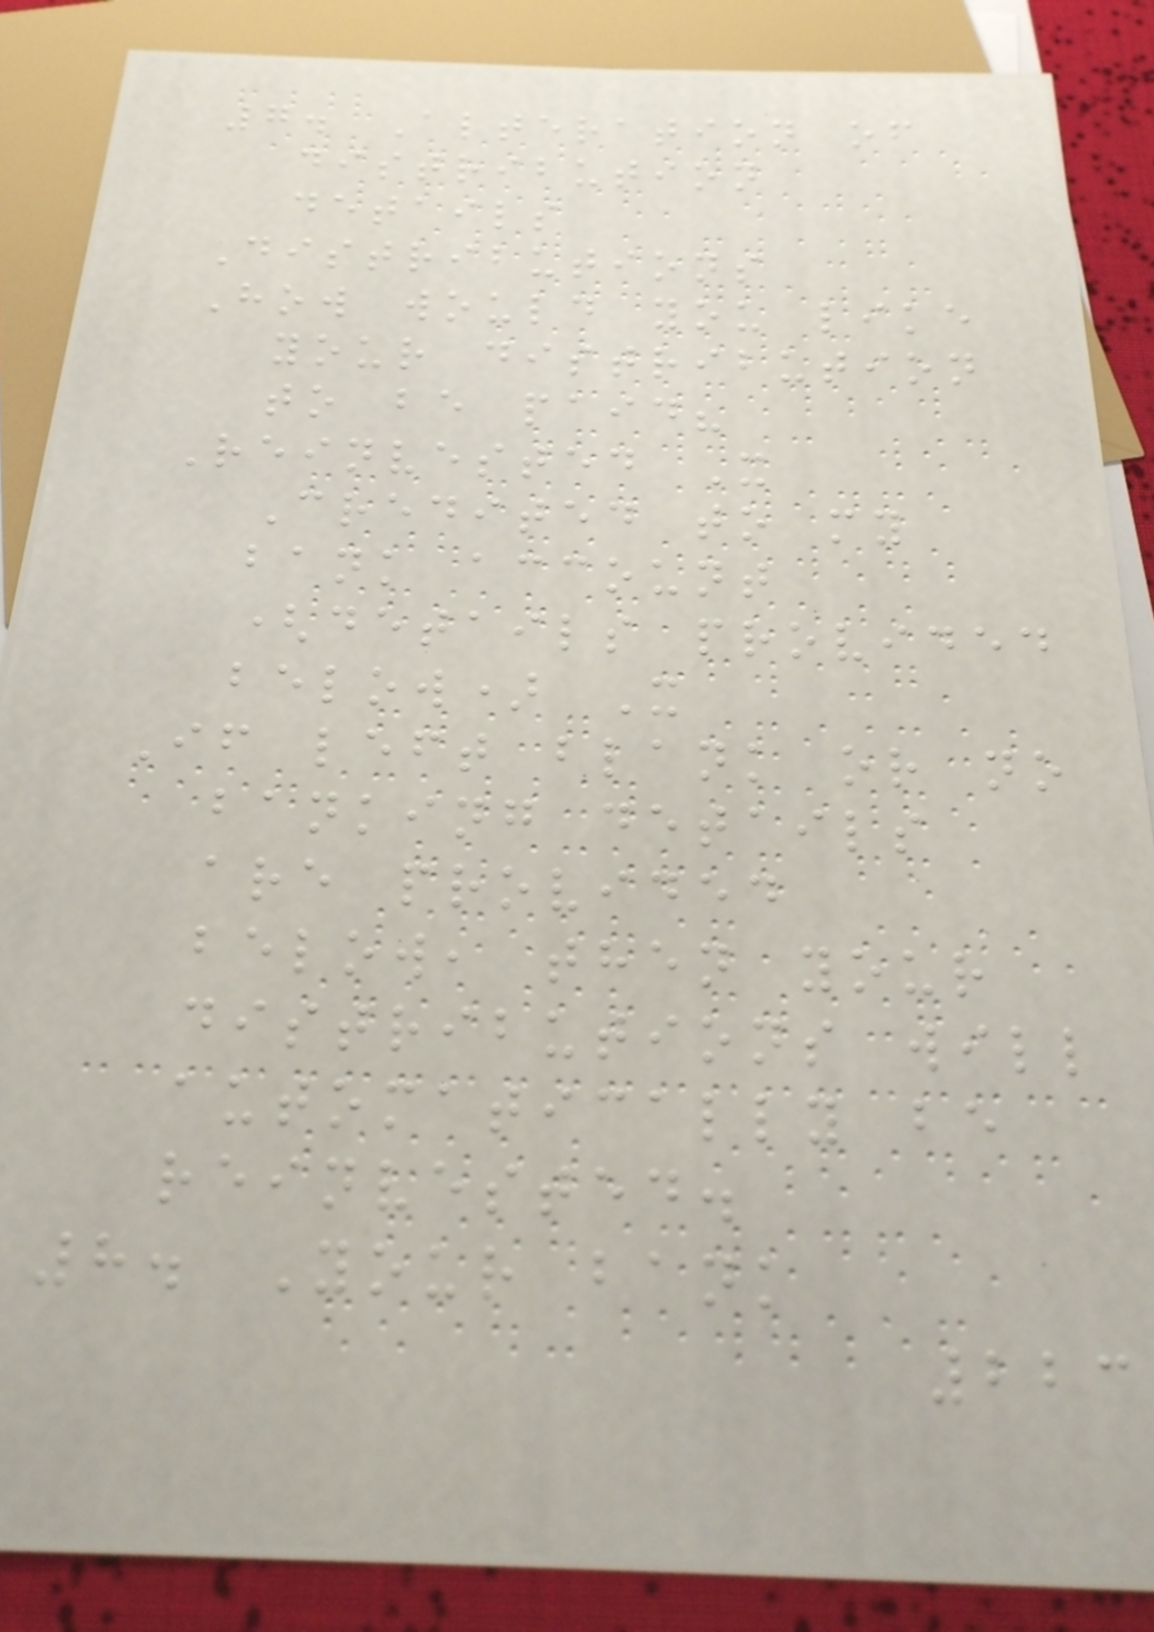7. Alteration of
distribution
details
Distributions
How would you like
your distribution
to be paid?
Reinvested X
Credited to my
bank account
(details provided
below) X
If left blank or no
banking details
are provided
below, then your
distributions will
automatically be
reinvested.
8. Your bank
223
